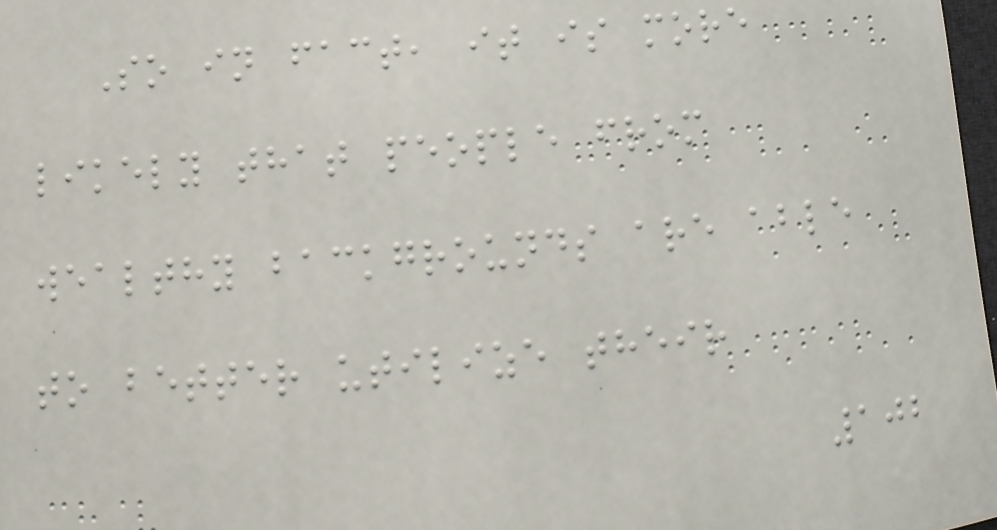So in fact, it is more
likely that people from
wealthy backgrounds are able
to better utilize their
102
